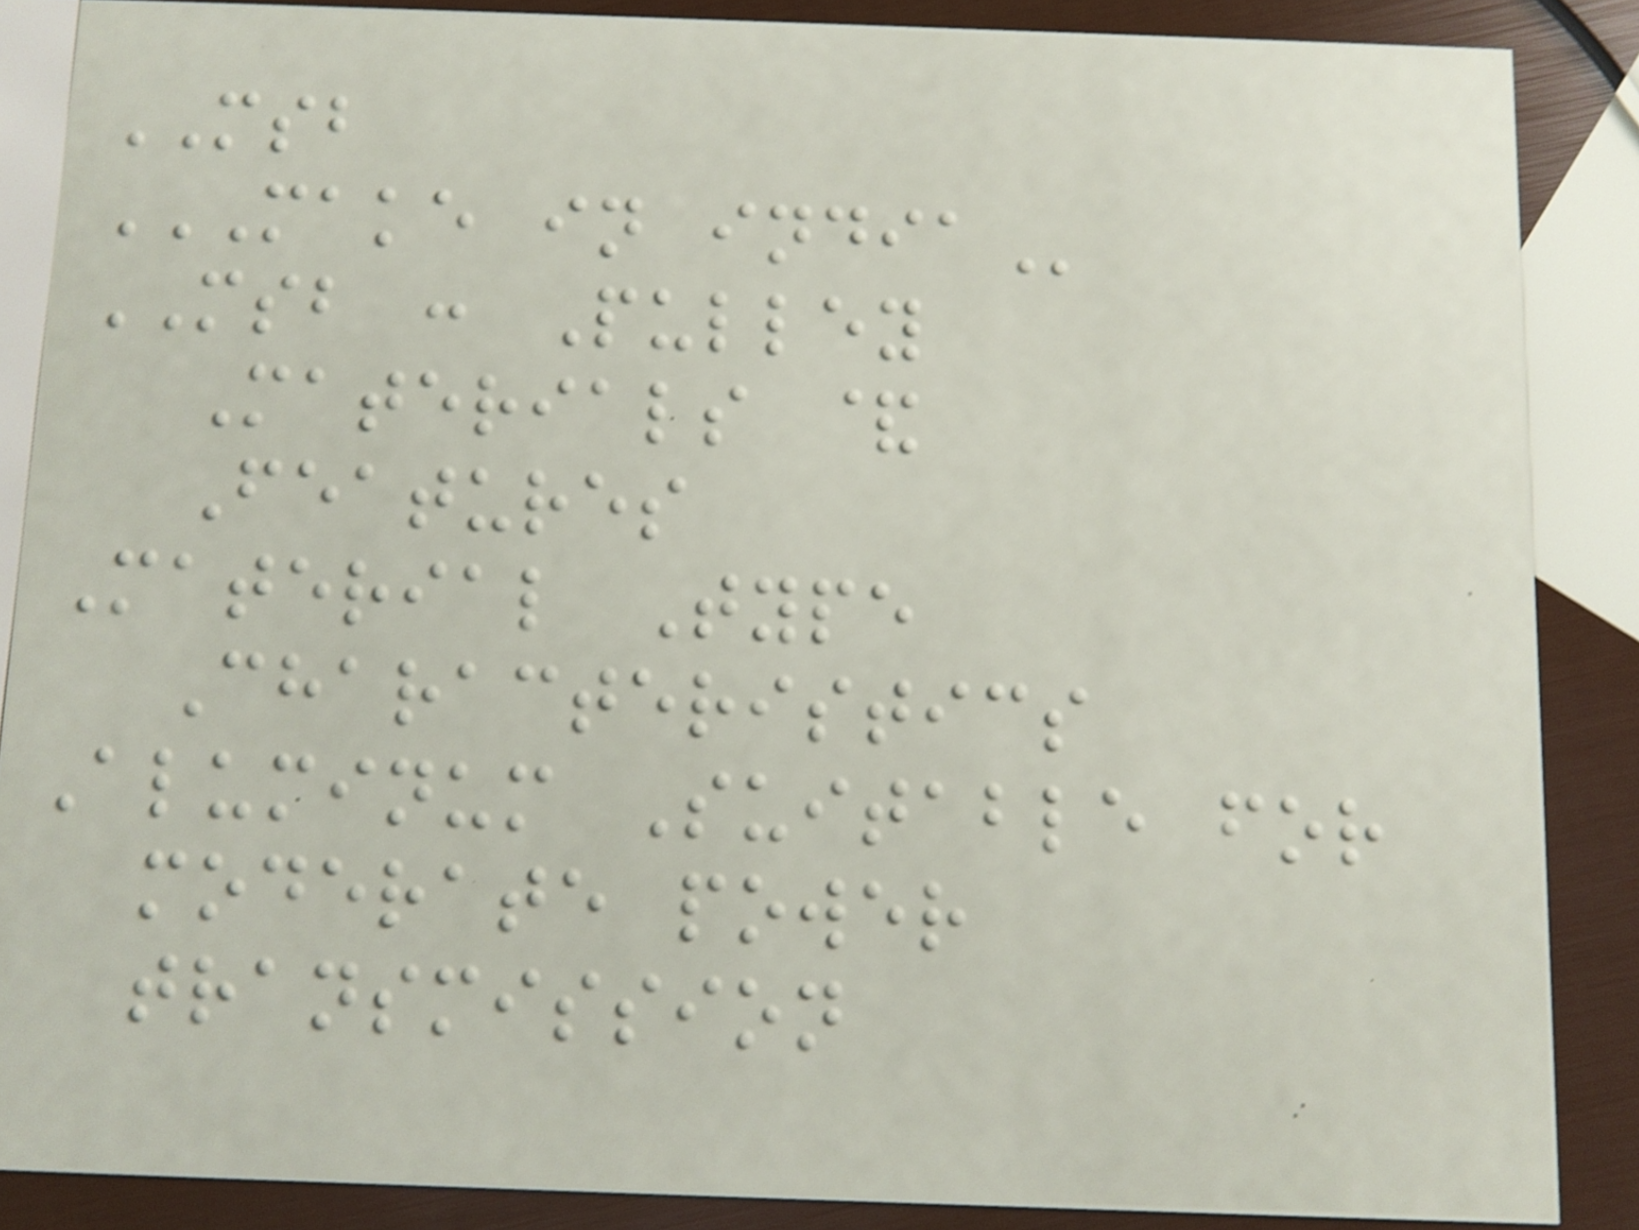MSB
MAKE IN INDIA
MSB : Pulley
Materials &
Features
Material Type
Characteristics
Aluminum Suitable for
moderate power
transmission
